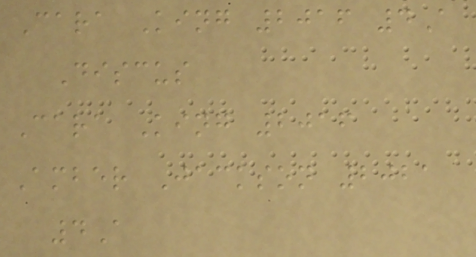Cara King 2016 4A
Discus
Cara King 2016
Amber Jackson 2021
4A
